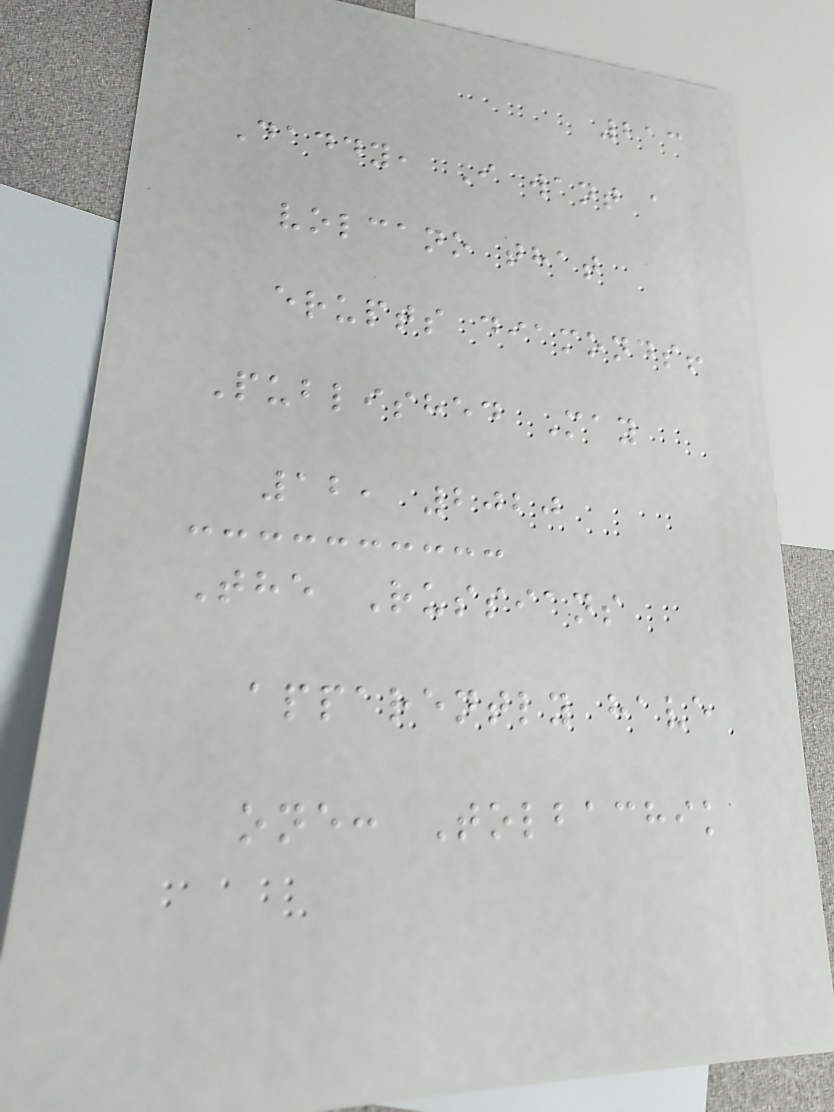213
Daddy, I want a
volcano that
erupts diamonds!
Published May
12, 2020
The Russians
apparently have
one: Tolbachik
